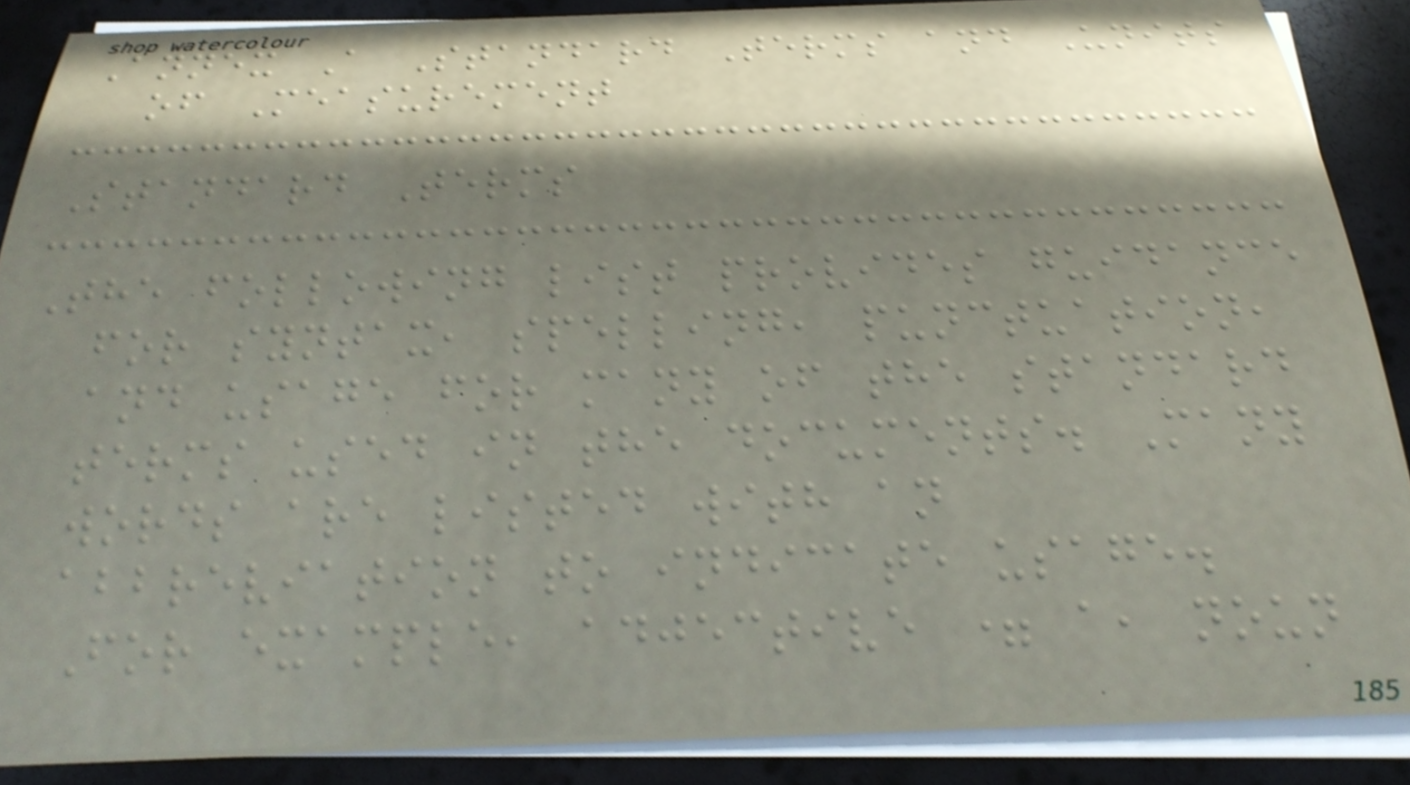Annex A Standard Terms and Units
of Measurement
Standard Terms
The following list provides guidance
for syntax, spelling, punctuation,
and usage for many of the standard
terms used in the documents. Many
words are listed with an
abbreviation to indicate usage.
For example, adjective = a, noun
